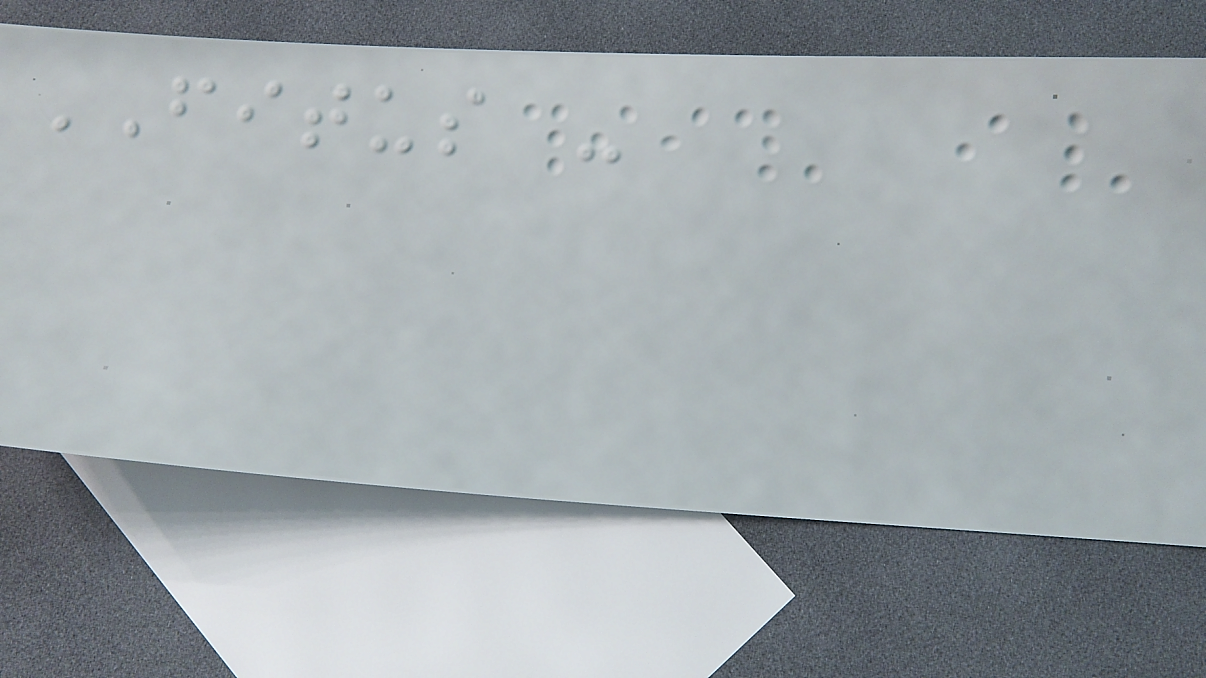FITUS -
